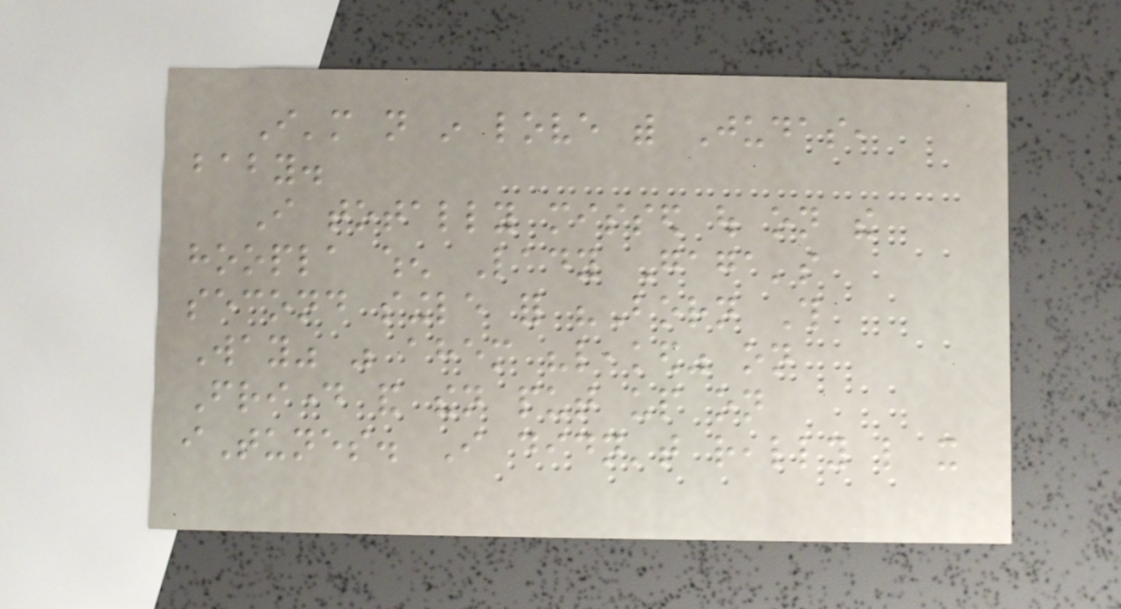I'm not in love with Judas,
baby.
I totally missed out on the
hoopla when Lady Gaga's
second single for "Born This
Way" was ahem "leaked" on
Friday and then put up on
iTunes. I didn't really like it
